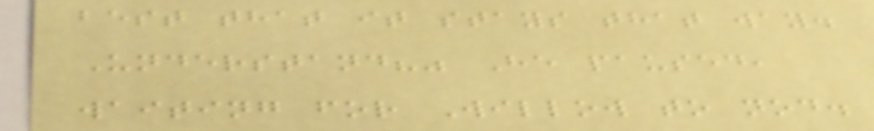best that it stays that way.
Understand?" He paused,
waiting for Willow to nod.
